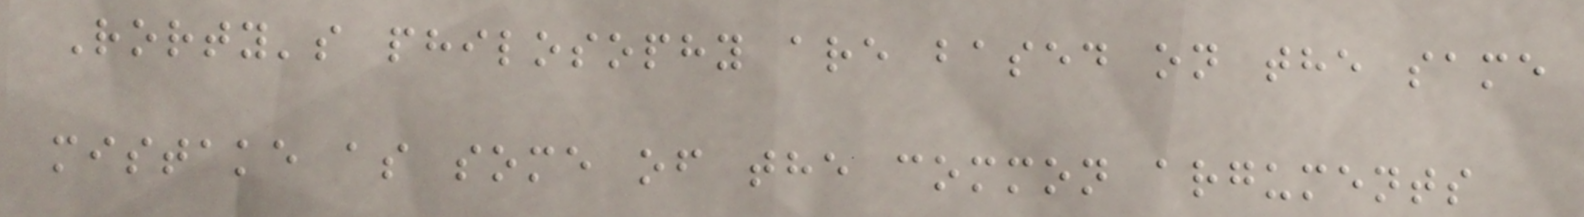Rorty's philosophy are based on the same
mistake as some of the common arguments
